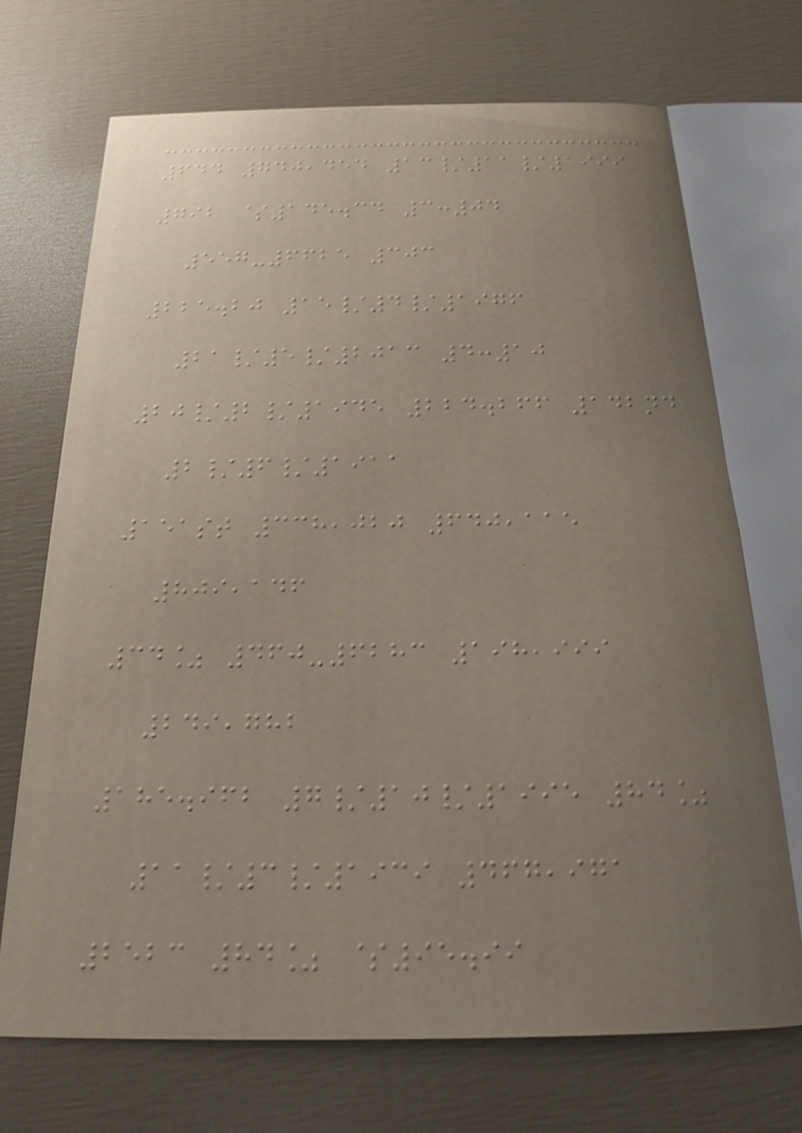644 740,454 13/11/1999
792 $145.34 3:04
557-6625 303
225.20 15/4/1976
21/5/2013 4:10
20/2/1945 224.266 142nd
2/6/1911
151st 338,020 640,115
809,146
34% 460-6283 198,999
249,782
185.962 7/10/1995 84%
11/3/1939 467,971
2523 84% $95.99
